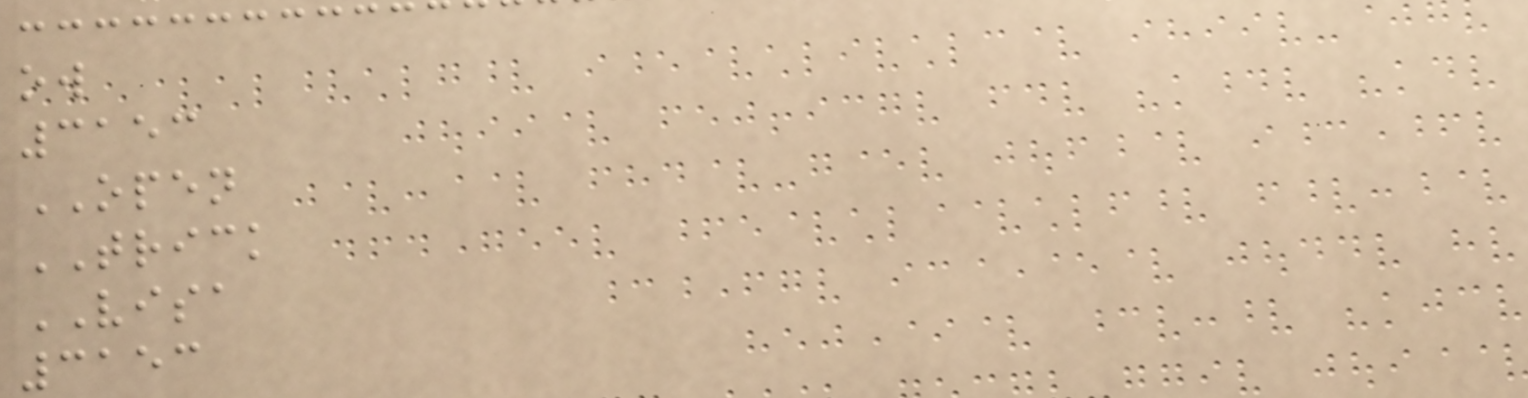ow
3153
OPEN
TRICK
VISA
3153
